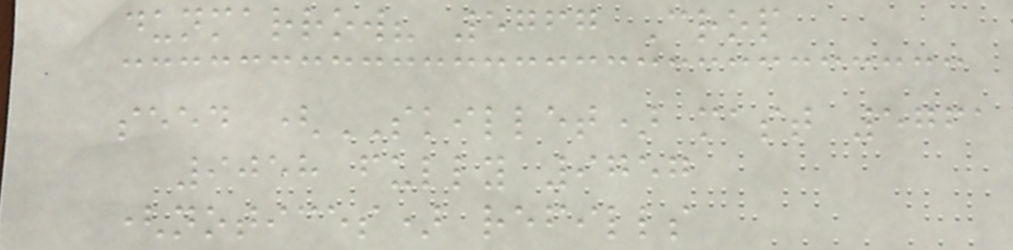dunmarrow? 5767 Crop
seed (SKILLET) mast 5761
9058 fully 9757
(notices) refills
